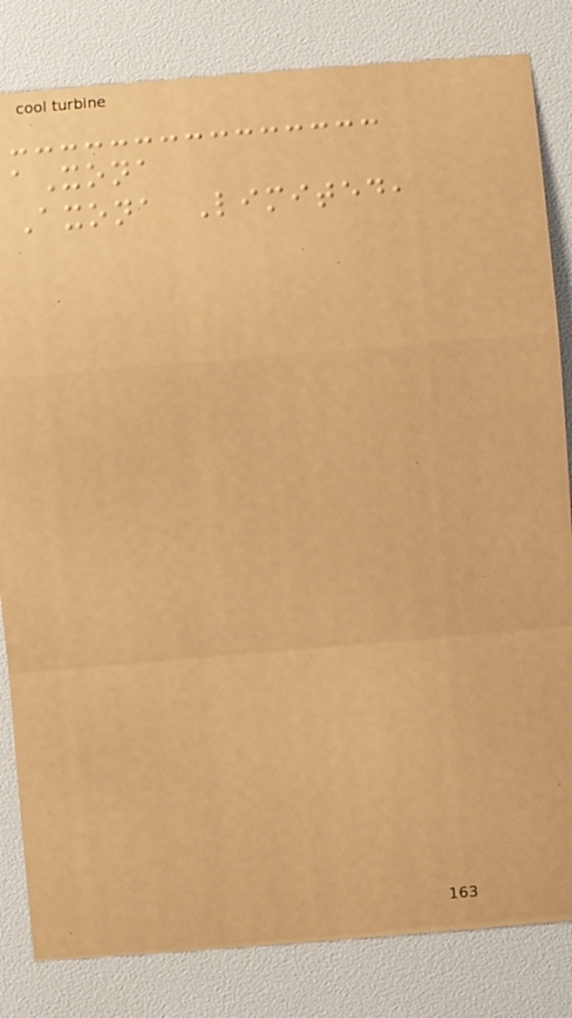aXona
Axona Limited,
